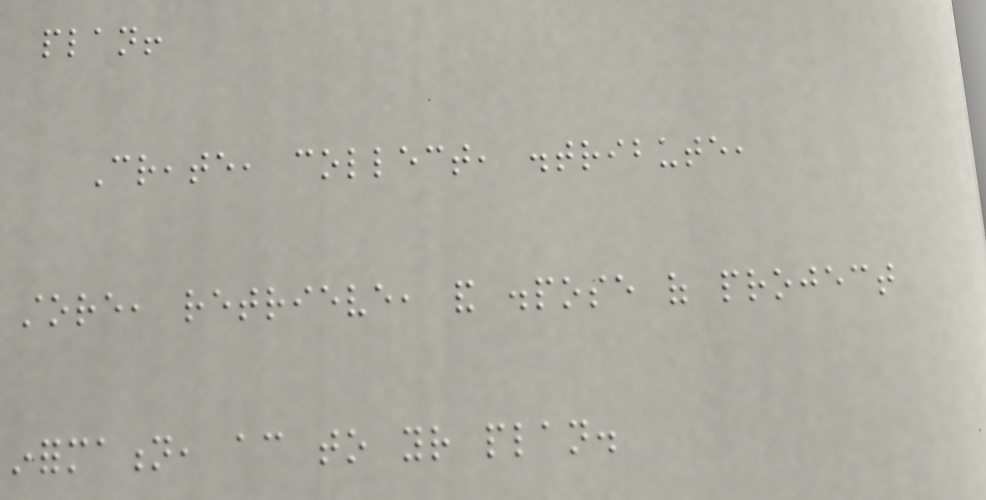plan!
Create, collect, distribute,
store, retrieve, and dispose of project
information, according to your plan.
